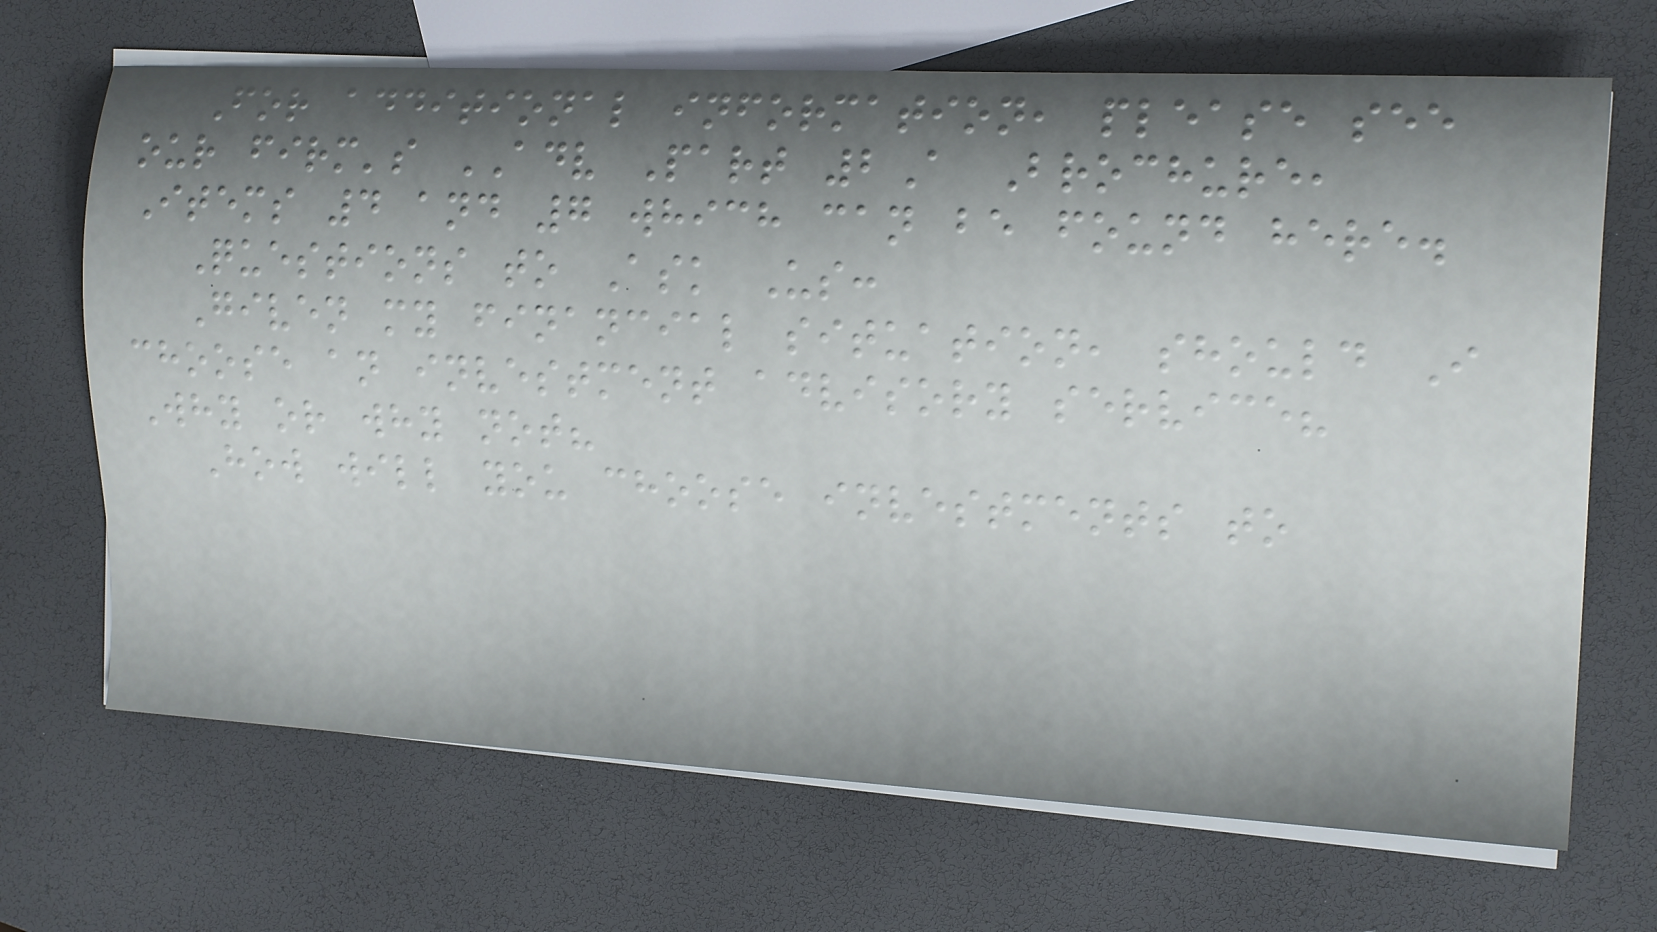For additional information, please see
our firm's ADV Part 2A Brochure,
Items 4 and 7 which can be found here.
Questions to Ask Us:
Given my financial situation, should I
choose an investment advisory service?
Why or why not?
How will you choose investments to
